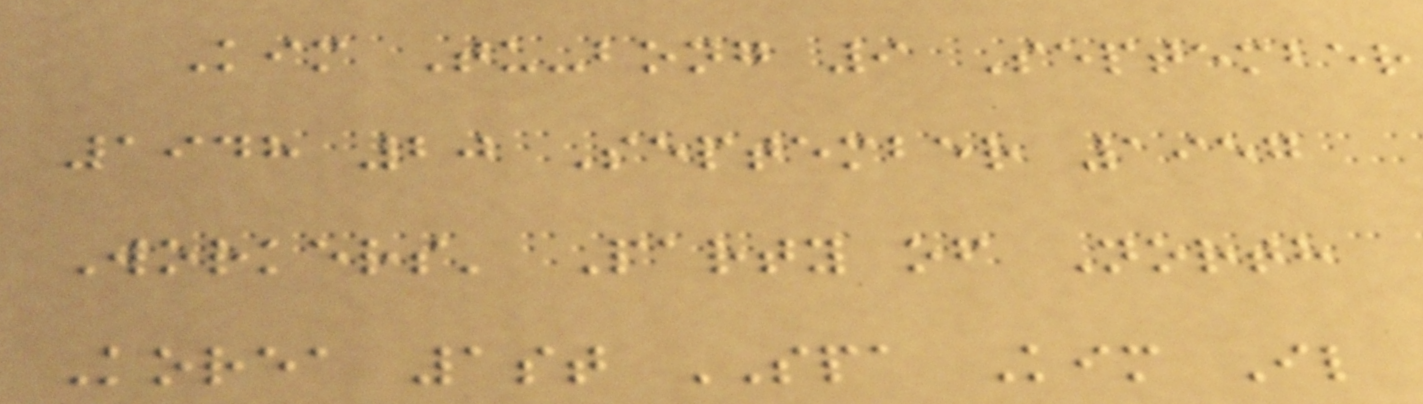Kim Tu-bong 9 September
1948 20 September 1957
Workers' Party of North
Korea 1st SPA Kim Il
